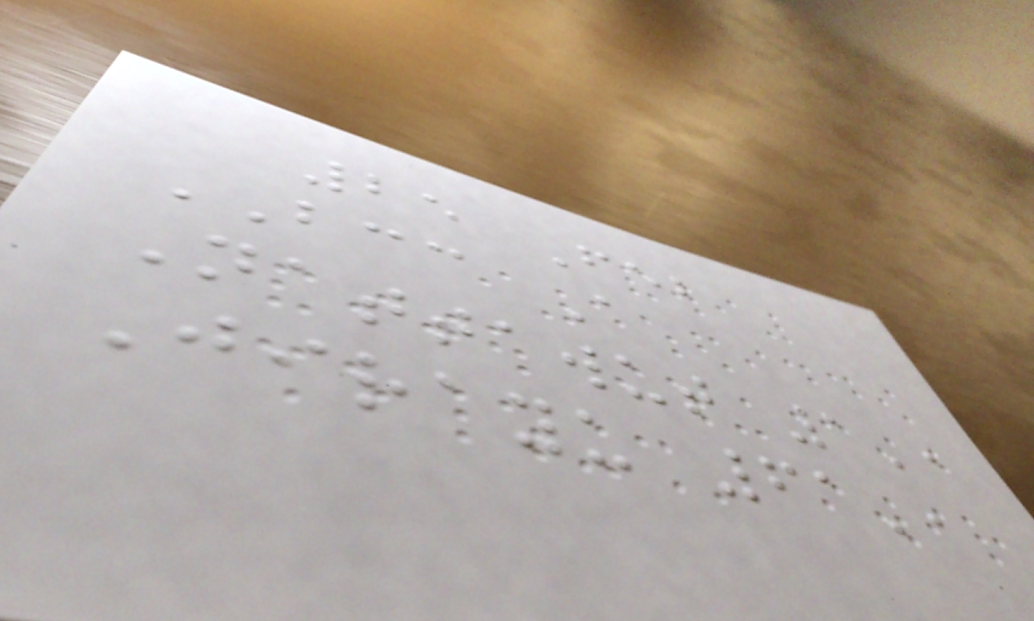25 Feb
BCC A
Nattawut 1',
Jirayu 61',
